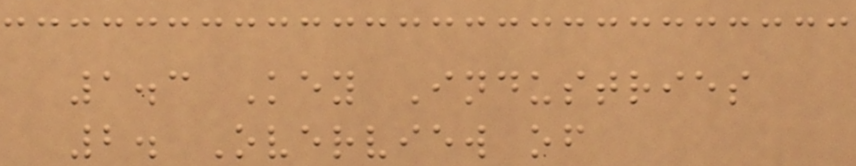1.3 Key Industries
2. Overview of
